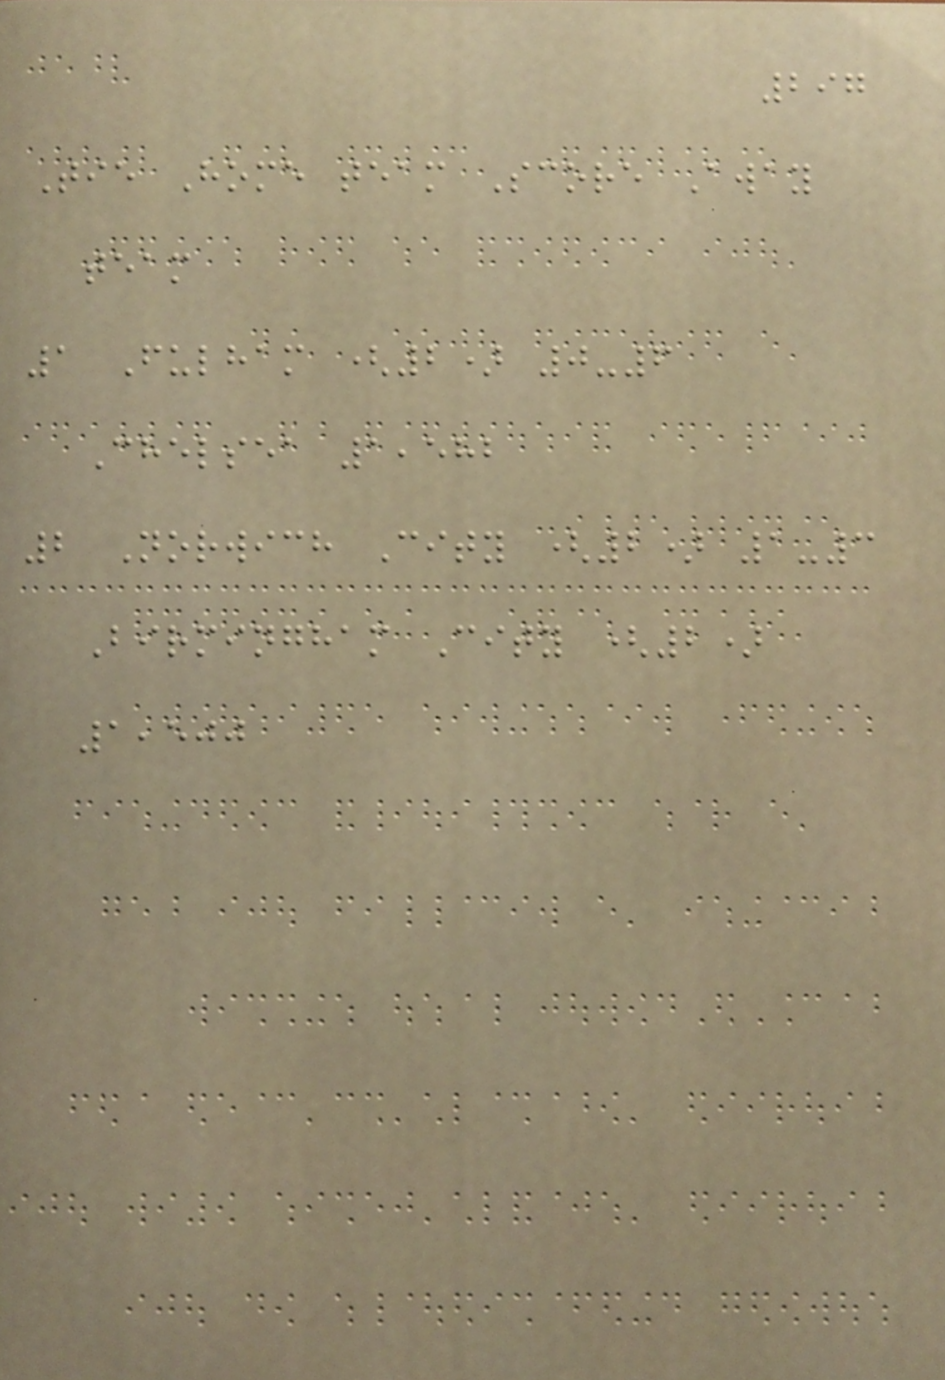297
Tie Home team Score Away
team
1 Fulham (2) 0-6
Chelsea 1,582
2 Norwich City (2) 1-3
Birmingham City (2)
1,500
